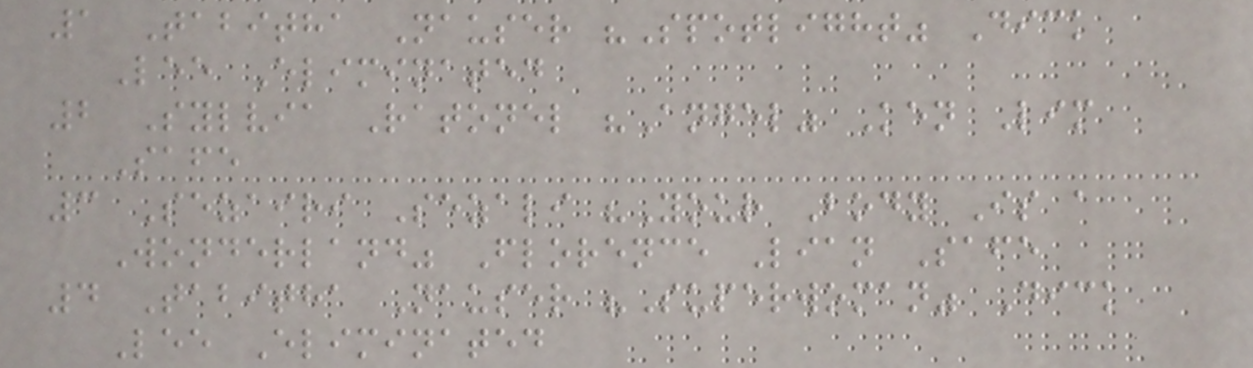1 Tabitha Nauser "Spotlight" Dick
Lee Eliminated
2 Sylvia Ratonel "Angel" Ken Lim
Safe
3 Sezairi Sezali "Your Body Is a
Wonderland" Florence Lian Safe
4 Tabitha Nauser "Superwoman" Dick
Lee Eliminated
